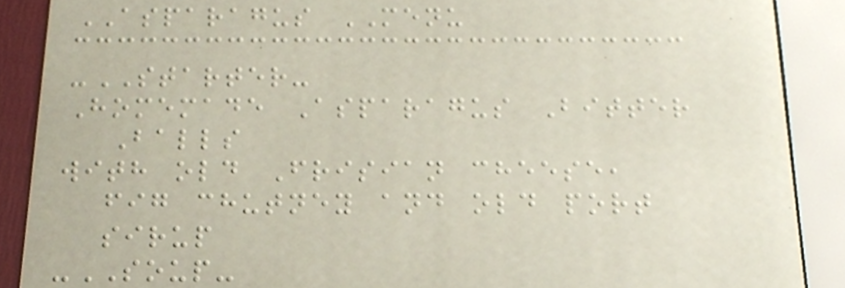ASPARAGUS MENU
-STARTER-
Homemade Asparagus Bitter
Balls
with old Frisian cheese,
fig chutney and old port
sirup
-SOUP-
